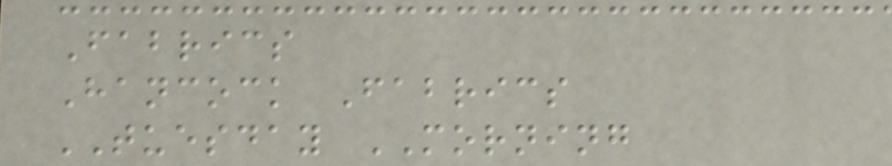Fabrics
Hancock Fabrics
TUESDAY MORNING
